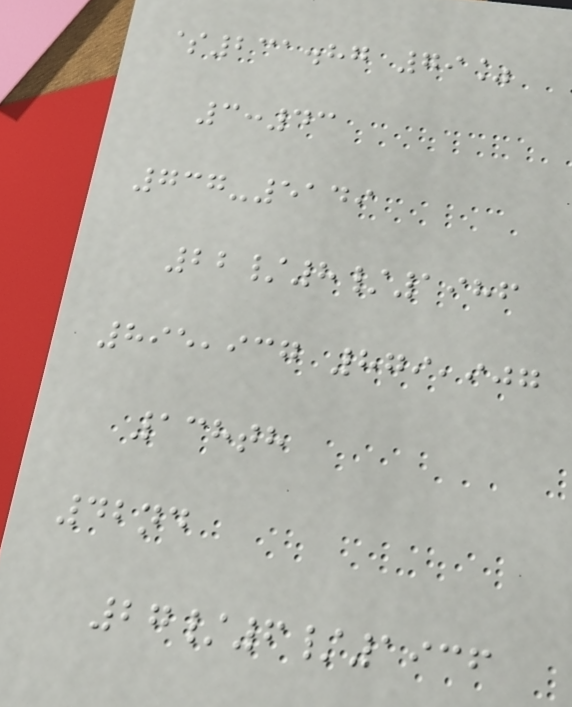$231.87 79%
3:43
737-5149
22/8/1986
895,937 879,907
138th
42nd
27/6/1936
